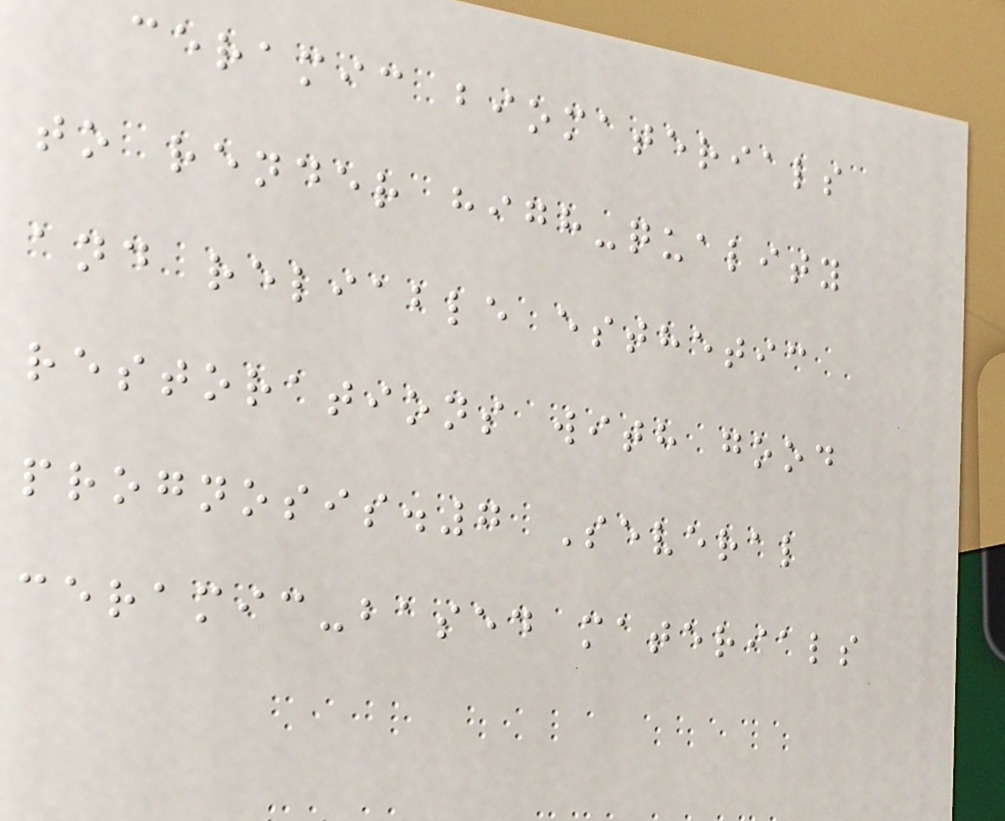ceramic biomaterials
to render high-quality
and reliable esthetic
restorations with good
prognosis.7 Several
ceramic-based materials
